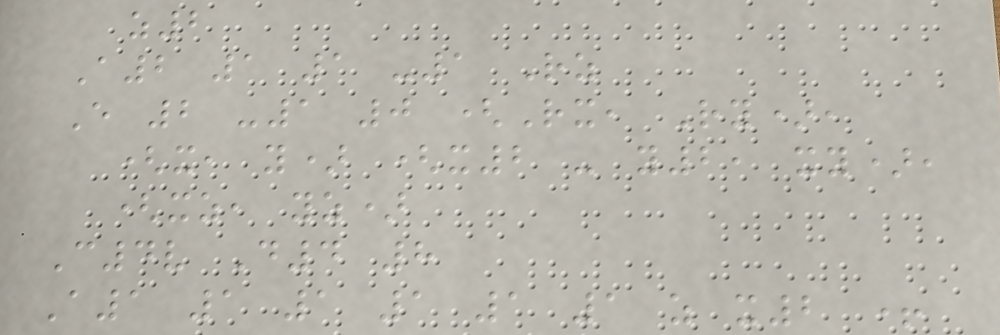z2
A2 1 1 -1 Rz
E 2 -1 0 (Rx, Ry),
(x, y) (x2 - y2, xy),
(xz, yz)
C4v D4 8
A1 1 1 1 1 1 z x2 +
